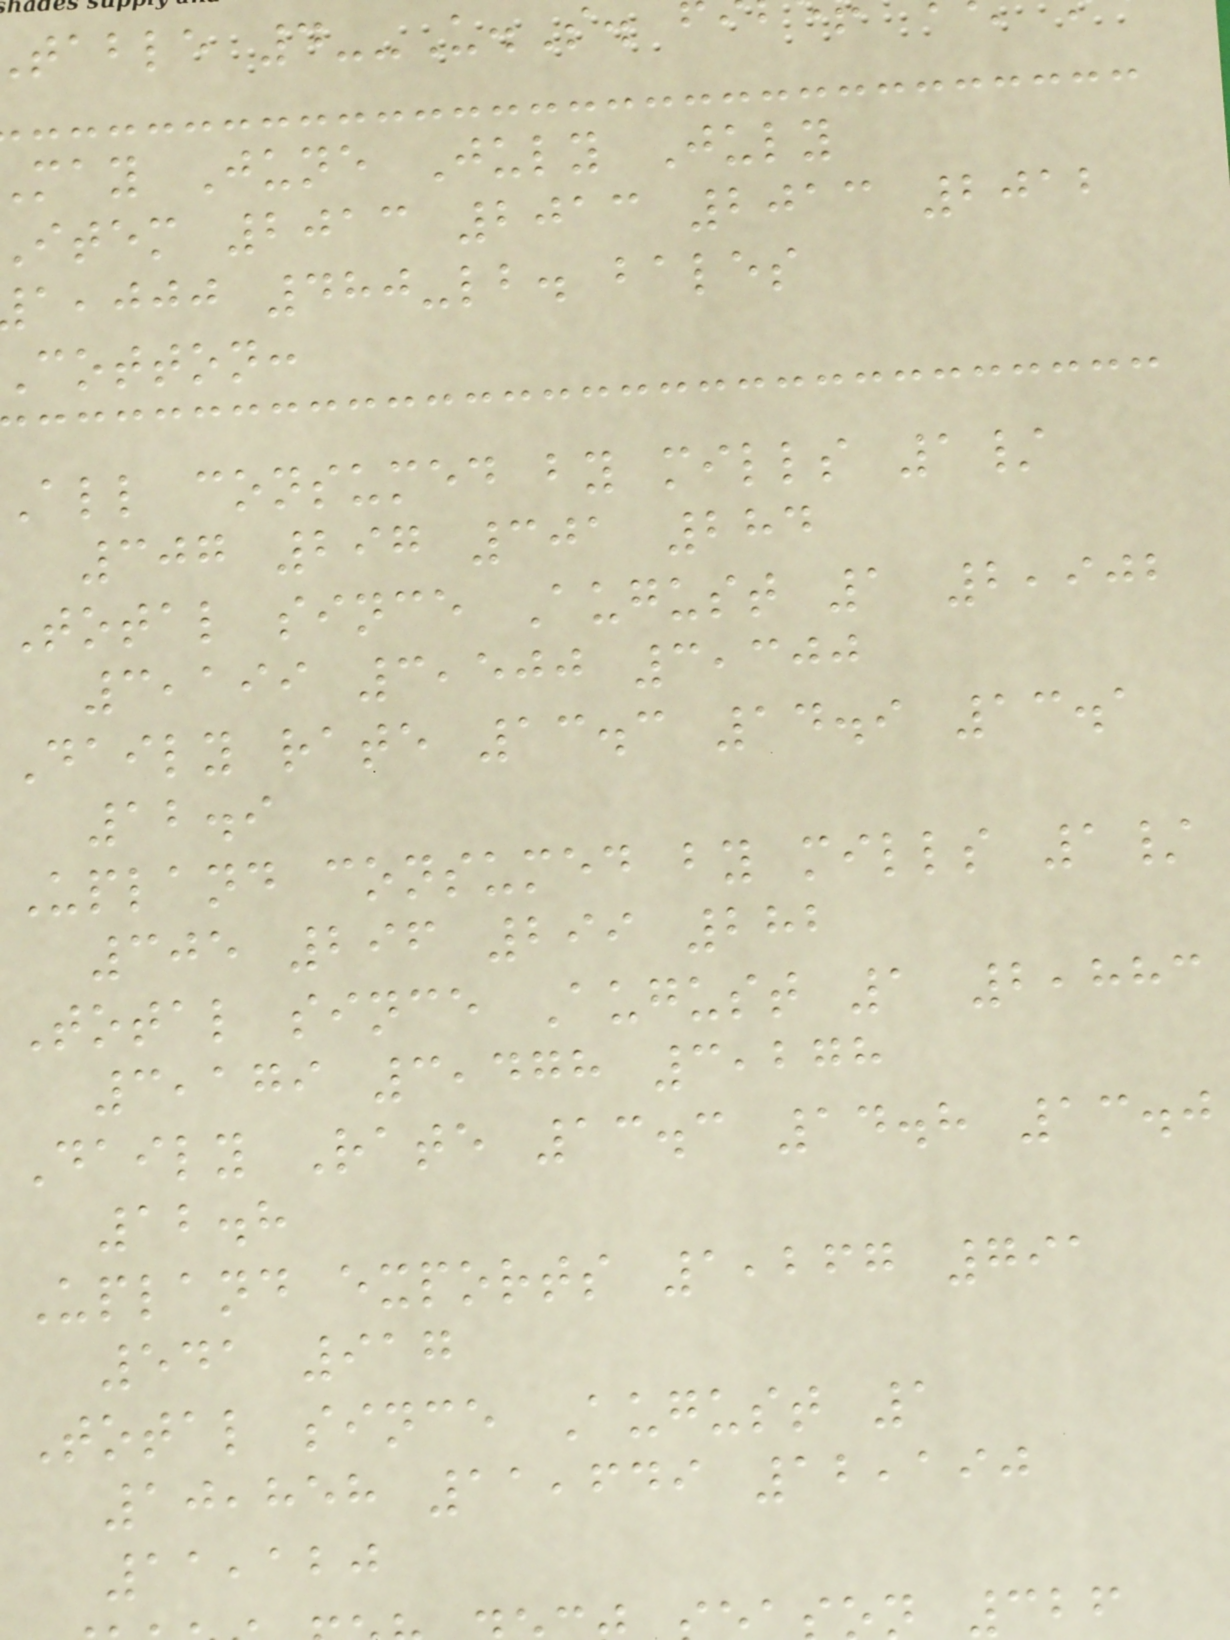table 4--U.S.
may June July July
item 2013 2013 2013 2012
,jjj 480-lb. bales
cotton:
all consumed by mills 1/
307 297 301 284
Total since August 1 2,902
3,199 3,500 3,300
Daily rate 13.3 14.9 13.1
12.9
Upland consumed by mills 1/
305 296 299 282
Total since August 1 2,883
3,179 3,478 3,278
Daily Rate 13.3 14.8 13.0
12.8
Upland exports 1,267 791
541 917
Total since August 1
10,858 11,649 12,190
11,120
